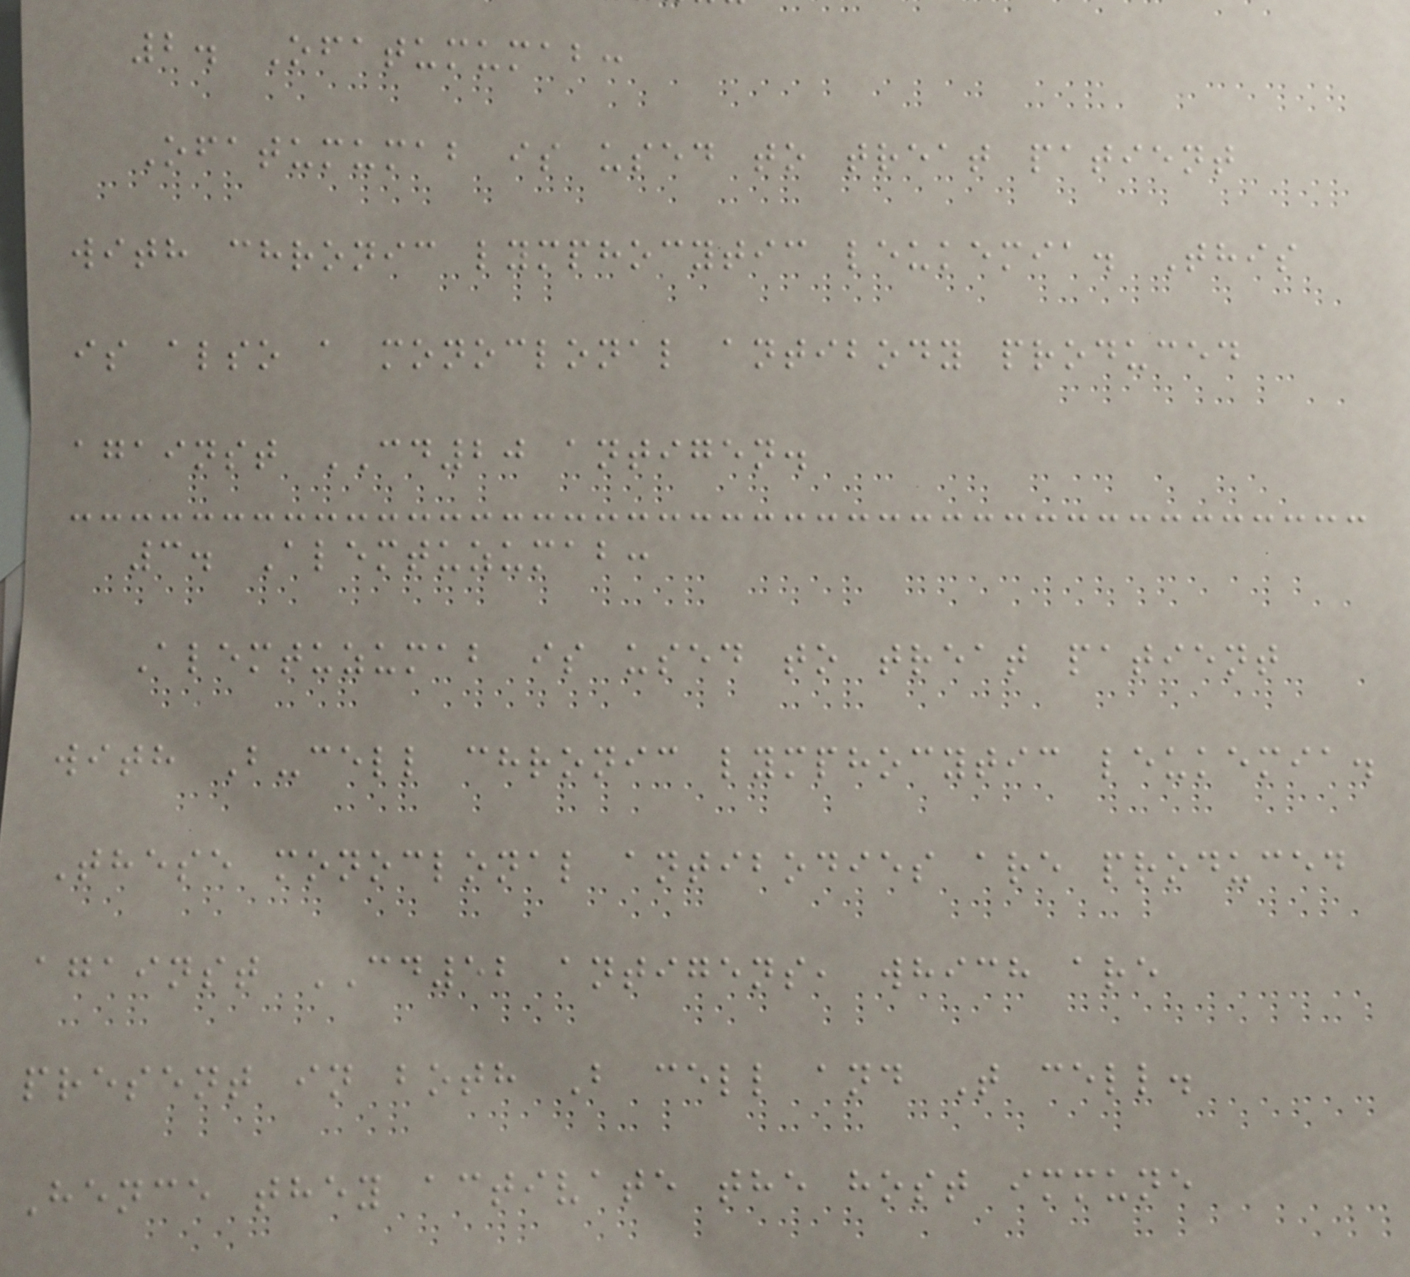2. Ofatumumab:
Ofatumumab is used to treat patient
with chronic lymphocytic leukemia. This
is also a monoclonal antibody produced
against CD20 antigen.
3. Alemtuzumab:
Alemtuzumab is used to treat patient
with B-cell chronic lymphocytic leukemia.
These monoclonal antibodies are produced
against CD52 antigens, which are
present in both B cell and T cell.
Hence they activate the host immune
